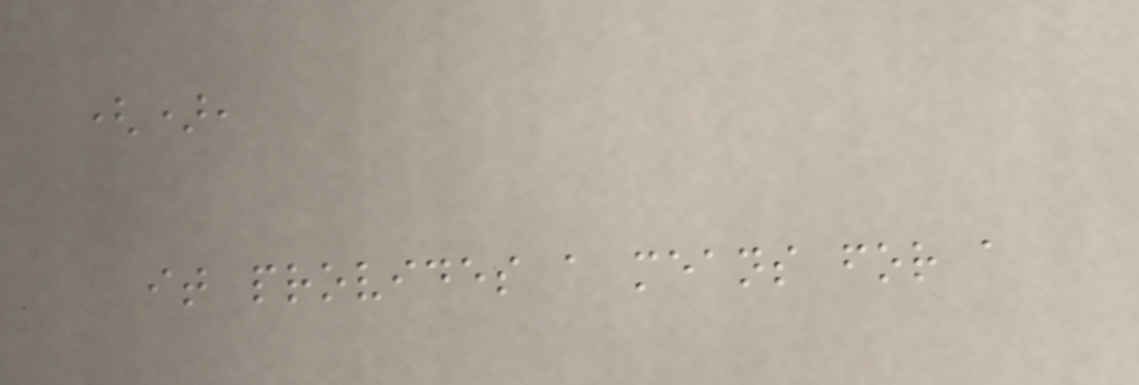(),
it provides a means for a
